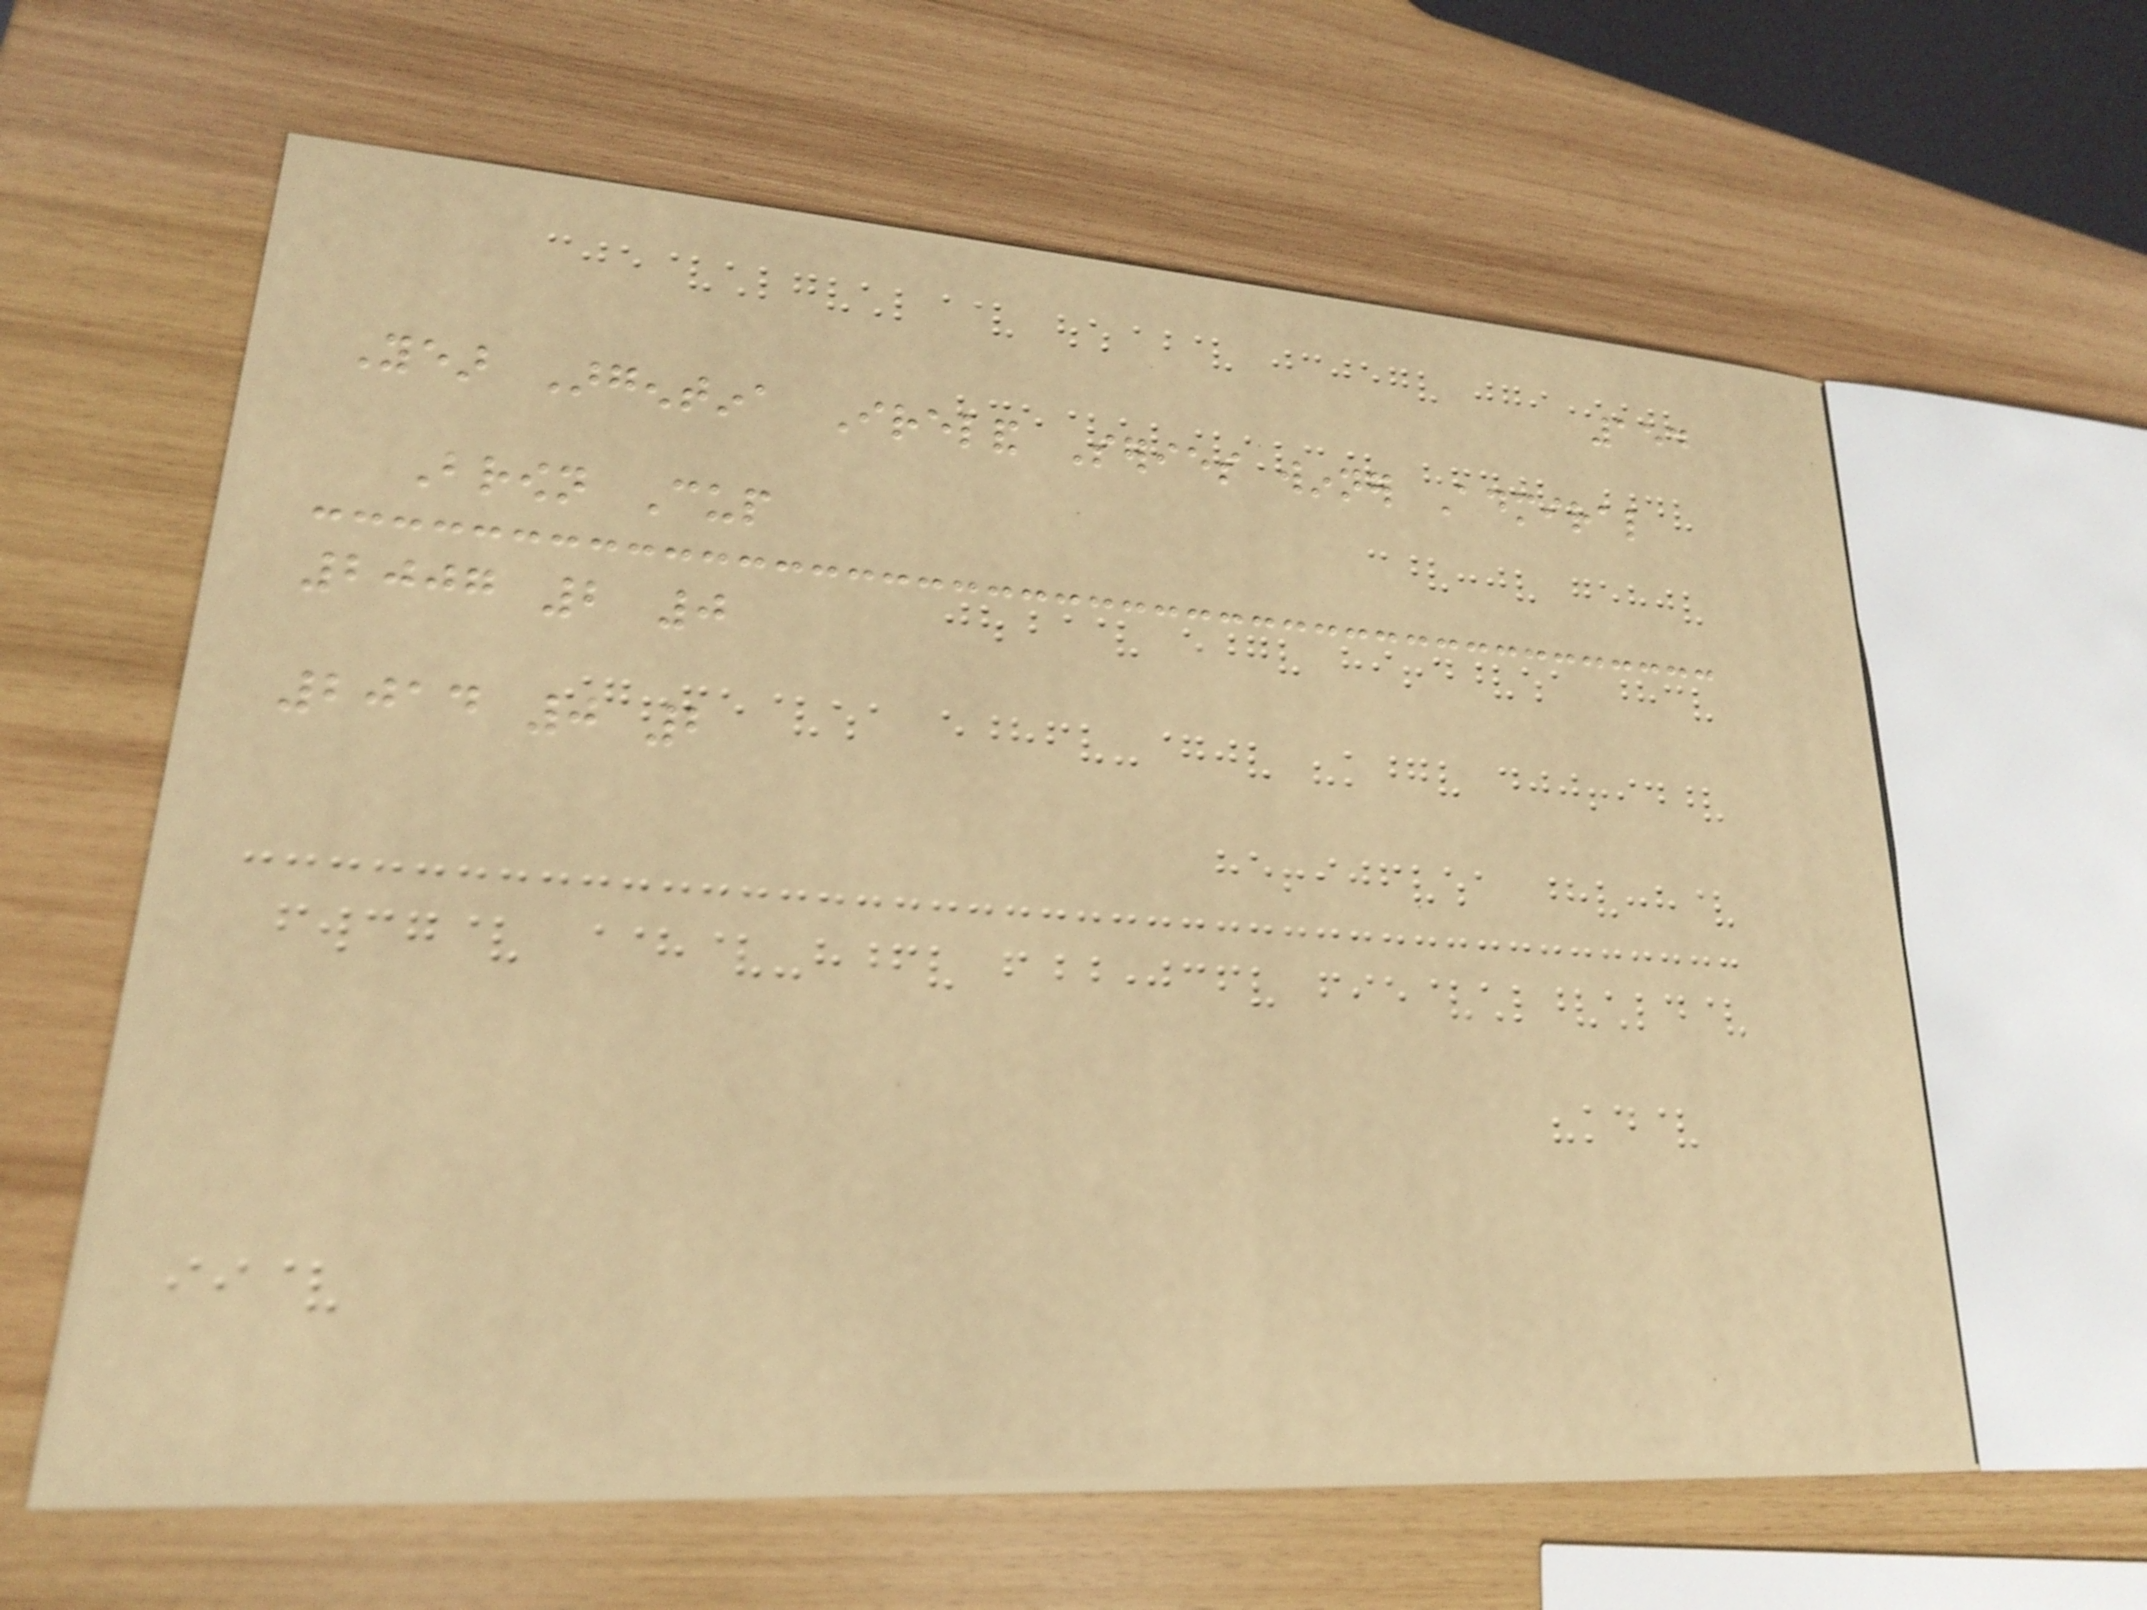154
Year Argentina Ireland Series winner Admiral
Brown Cup
2007 2 0
2014 0 2
